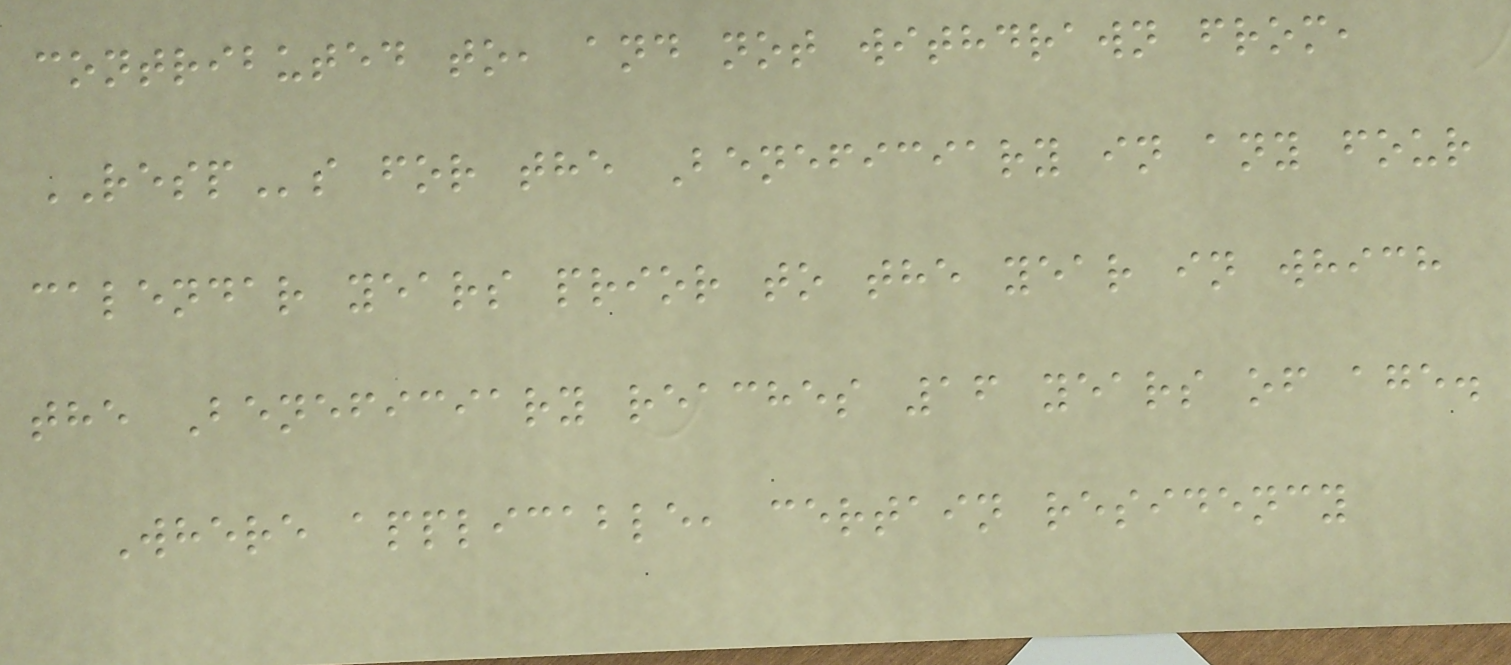contributed to, and not withdrawn from,
RESPs for the Beneficiary in any four
calendar years prior to the year in which
the Beneficiary reaches 16 years of age.
Where applicable, certain residency
